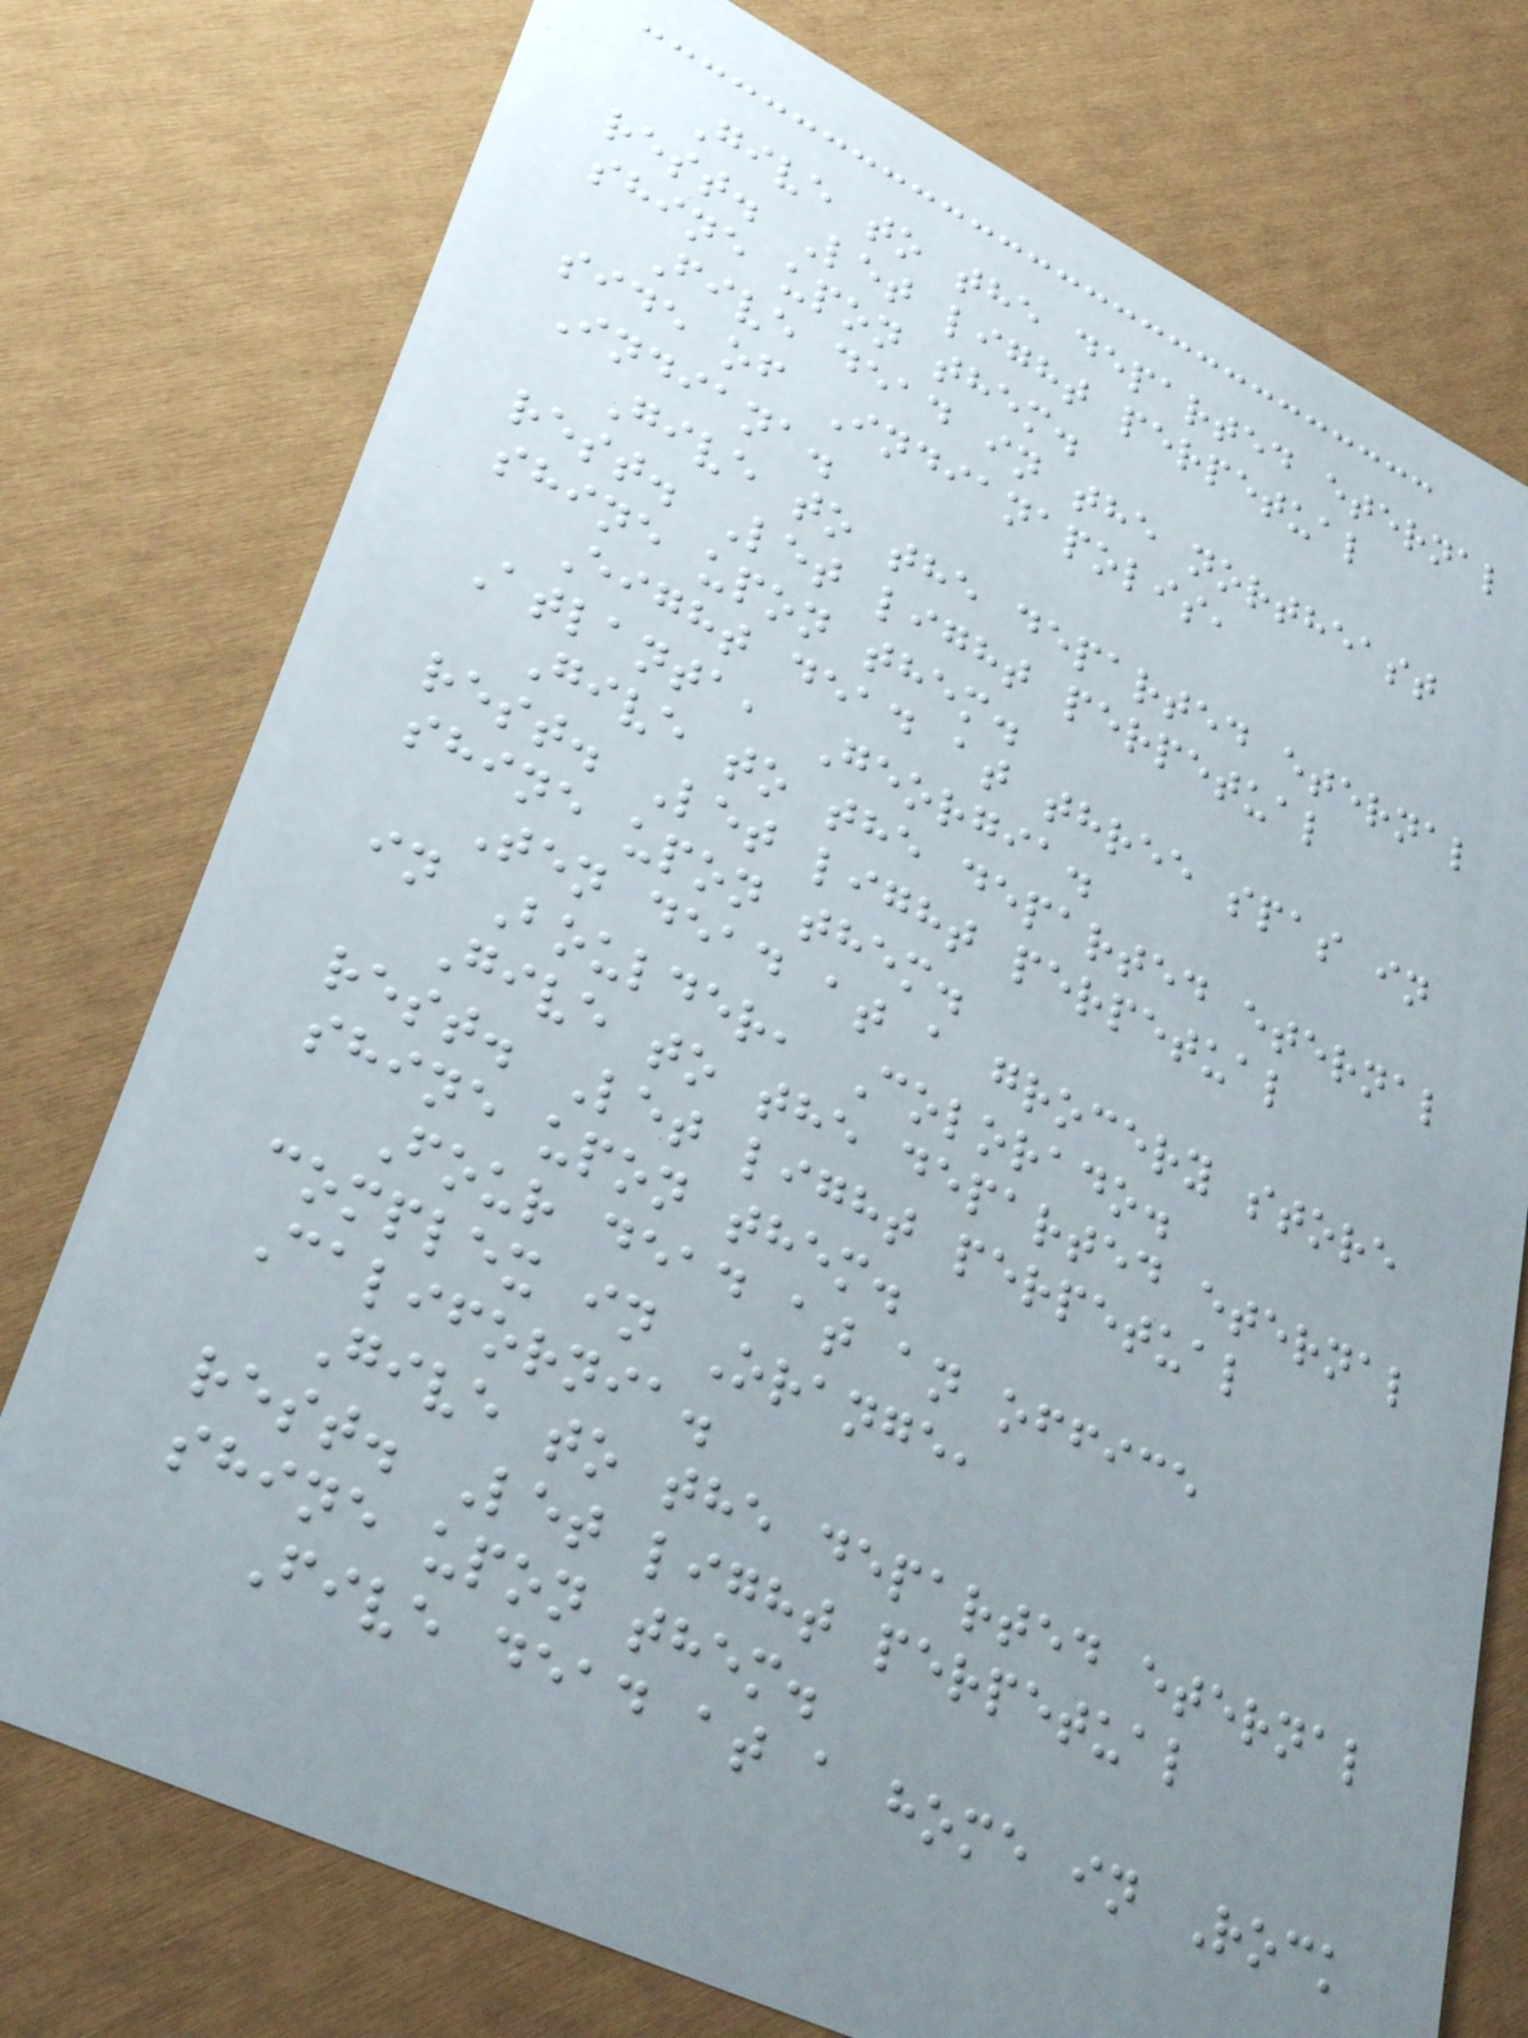Give to the departed eternal
rest. Let light perpetual
shine upon them.
Five dead in the northeast
side of Indianapolis,
Indiana.
Give to the departed eternal
rest. Let light perpetual
shine upon them.
Eight dead at three spas in
Atlanta, Georgia.
Give to the departed eternal
rest. Let light perpetual
shine upon them.
Ten dead at a grocery store
in Boulder, Colorado.
Give to the departed eternal
rest. Let light perpetual
shine upon them.
Four dead at an office
complex in Orange,
California.
Give to the departed eternal
rest. Let light perpetual
shine upon them.
Five dead at a home in Rock
